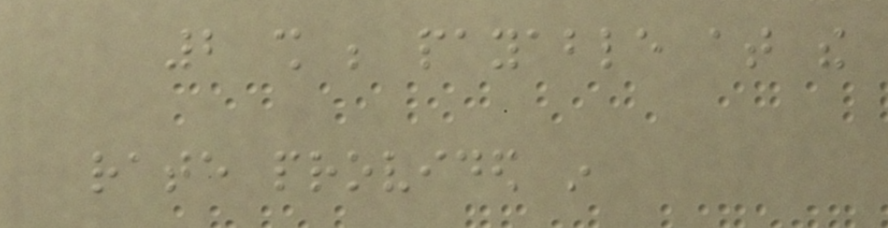2 shall be payable at the
rate provided in
